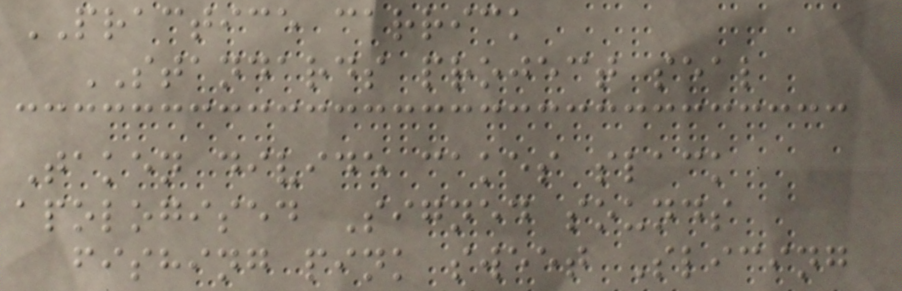PRACTICE carrick
STANDARDS project seal
Taken divide cakes slack
apologised Signed sounds
fishing pink sweet Slicing
